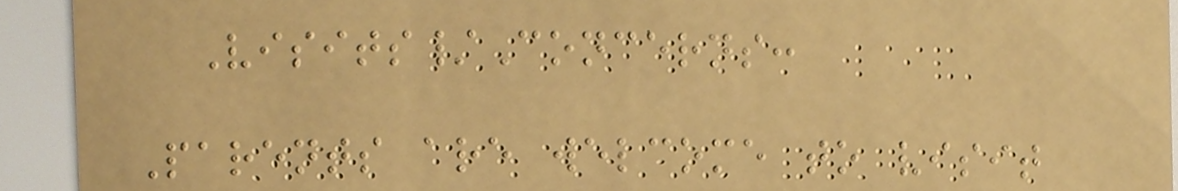Visits/Concerns:
Parents are welcome to visit
